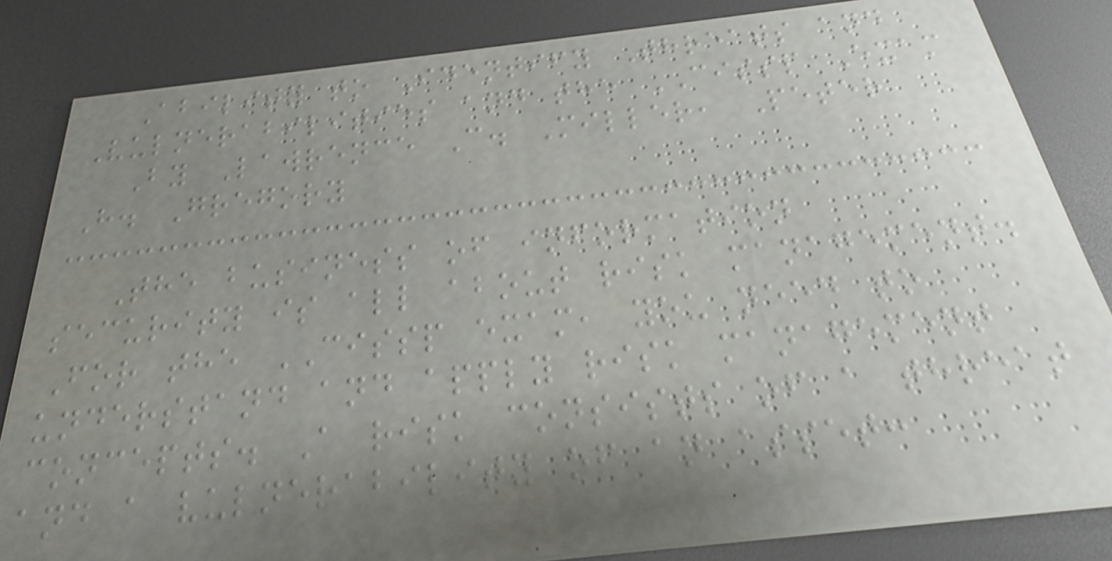Ability to Identify Threats and
Vulnerabilities and the CISSP Exam
By Lawrence C. Miller, Peter
H. Gregory
The business of information
security is all about risk management.
For the CISSP exam, you need to
understand and apply risk management
concepts. A risk consists of a threat
and a vulnerability of an asset:
